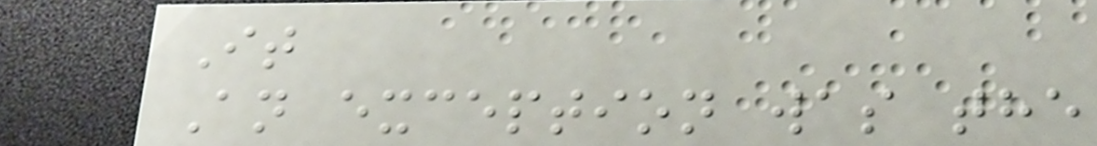It
An exception was the
